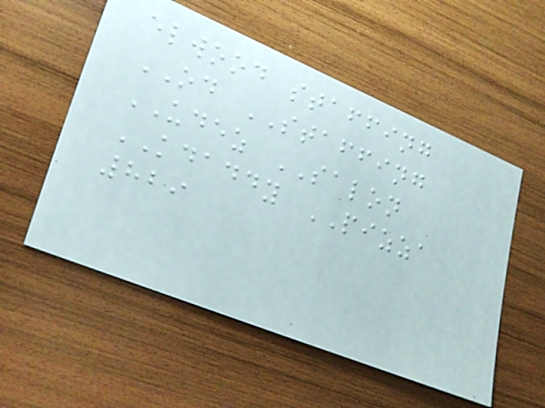elwood staffing
OD STAFFING
UDEZ SALON
KDADDY PIZZA
829
